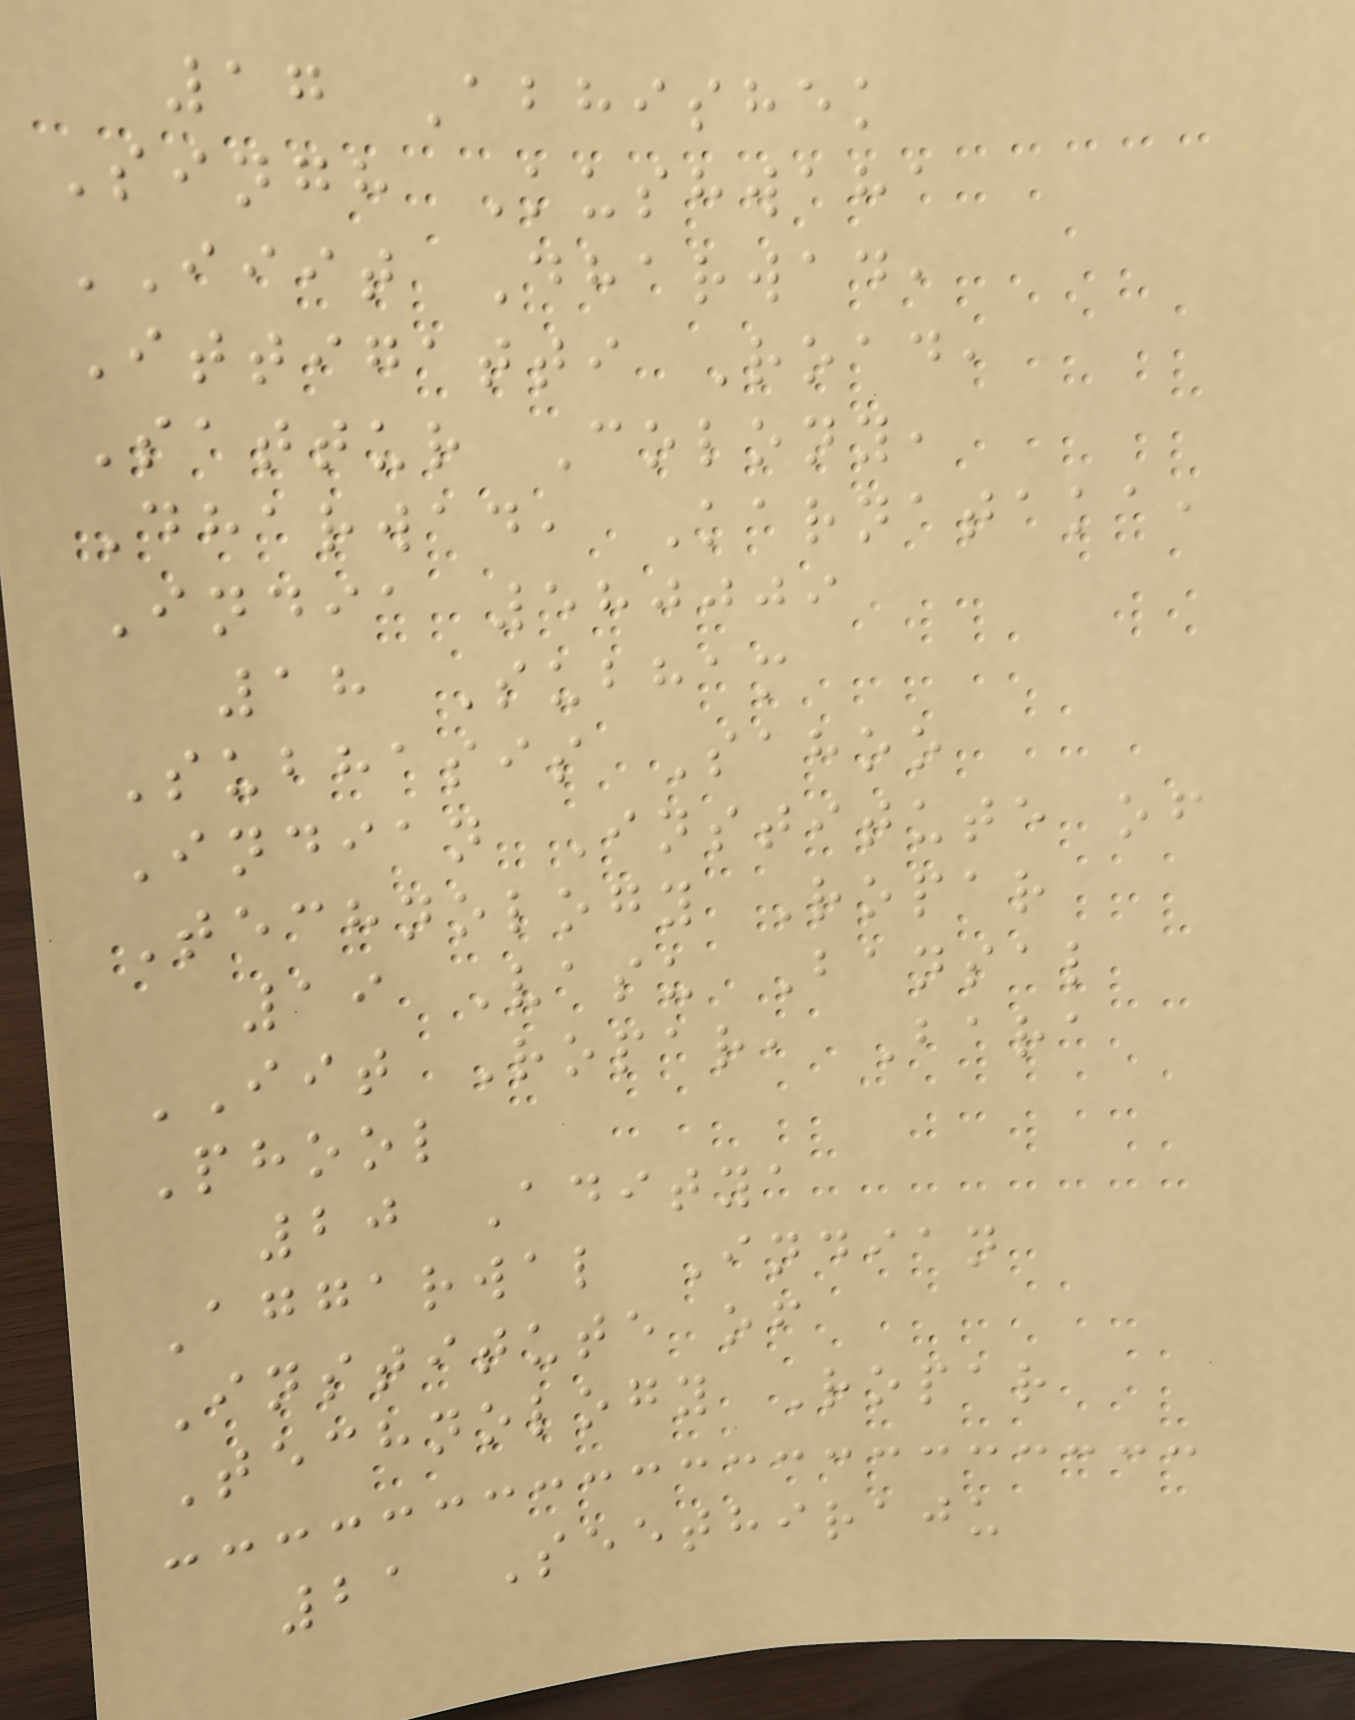17 Abhishek
Singh Kushwaha
IIIT Dharwad,
Ittigatti Road,
Sattur Colony,
Dharwad, Karnataka,
India 580009
18 Subham
Subhasis Sahoo
Indian Institute of
Technology Ropar
19 Vasu Bansal
IIT Ropar, Bara
Phool
20 Aditya
Aggarwal Indian
Institute of
Technology Ropar
21 Seethiraju
